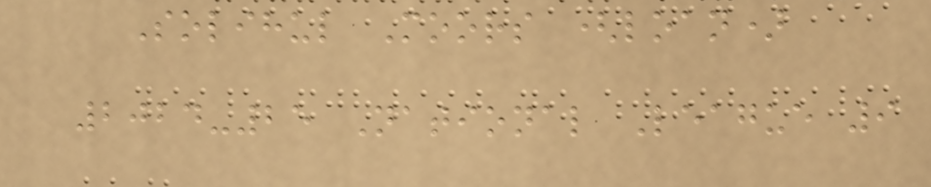Solihul Moors (loan)
2024-25 National League 9
